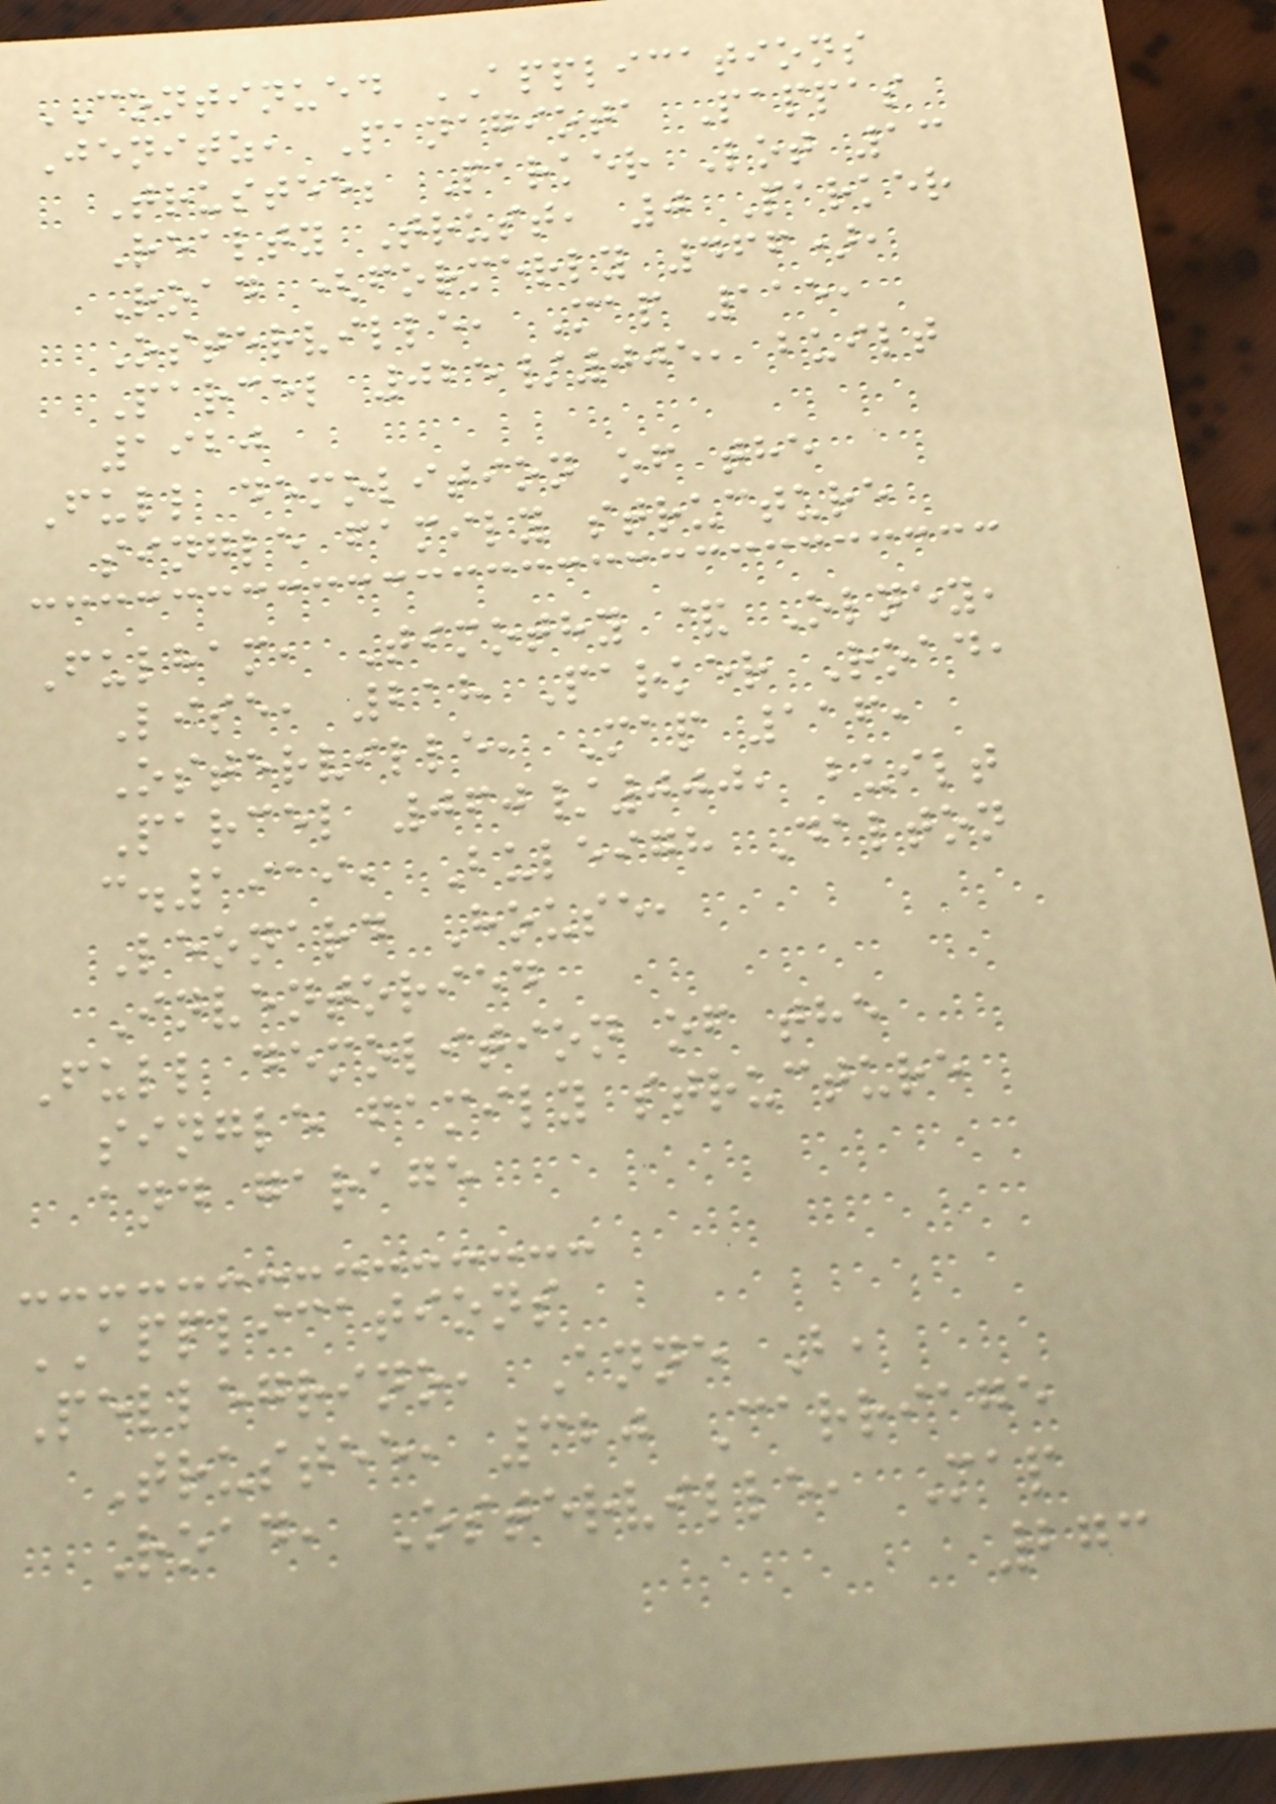CONTINUED APPLICATIONS
Jenitz, Panagiota Pappas
Trustee; Parker Lot 13
Realty Trust, 0 Parker
Road (formerly 466),
Osterville, Map 115,
Parcel 025/005, built
1920
Full demolition of the
single family structure
Fulham, Timothy & Olney,
Lise, 218 Parker Road,
Osterville, Map 116,
Parcel 060/000, built
c.1919, Buleigh Dalton
Leonard House,
Inventoried
Full demolition of the
single family structure
and garage
APPLICATIONS
Pellegrino, Anne B,
Trustee, 320 Carriage
Road, Osterville, Map
273
